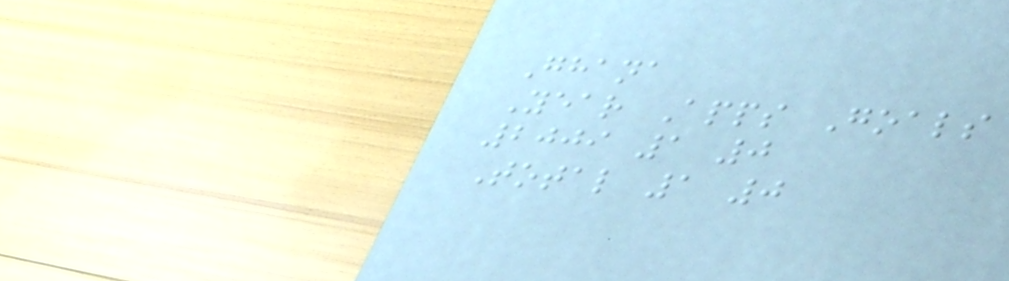Ghana
Year Apps Goals
2009 1 0
Total 1 0
